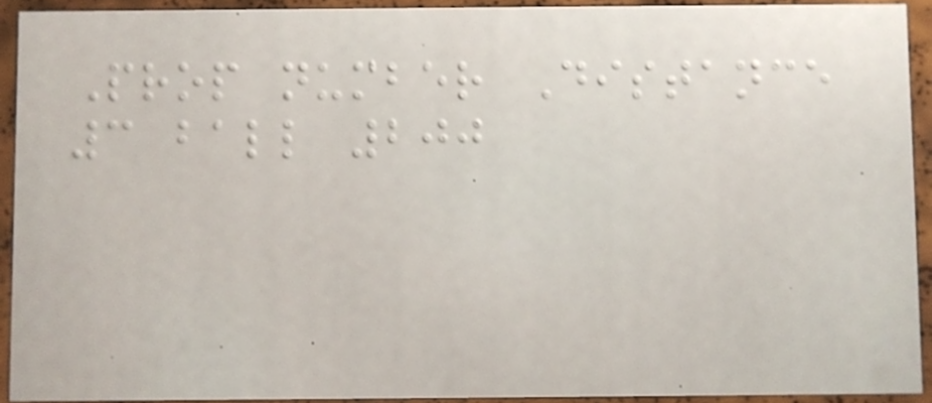Prop number Distance
3 ball 200
